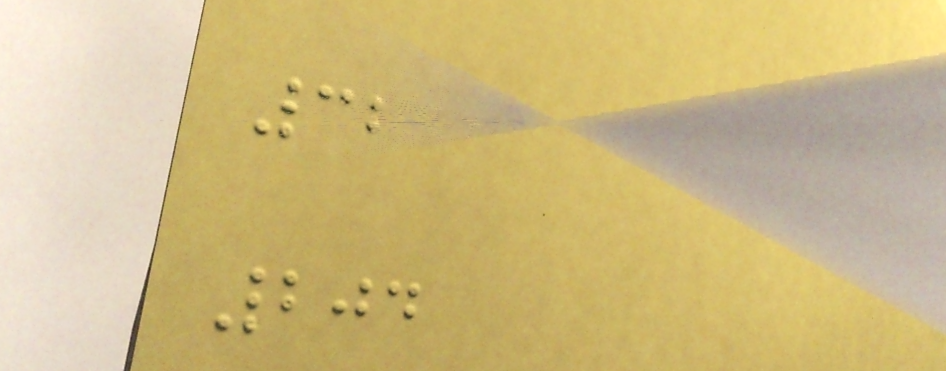32
204
